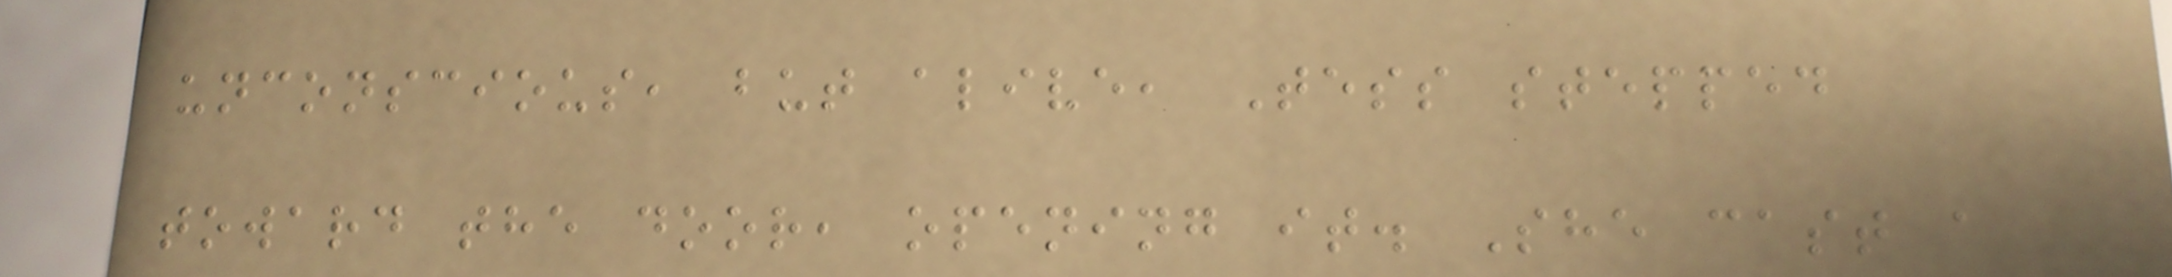unconscious, but alive, Tess stepped
toward the door, opening it. She cast a
